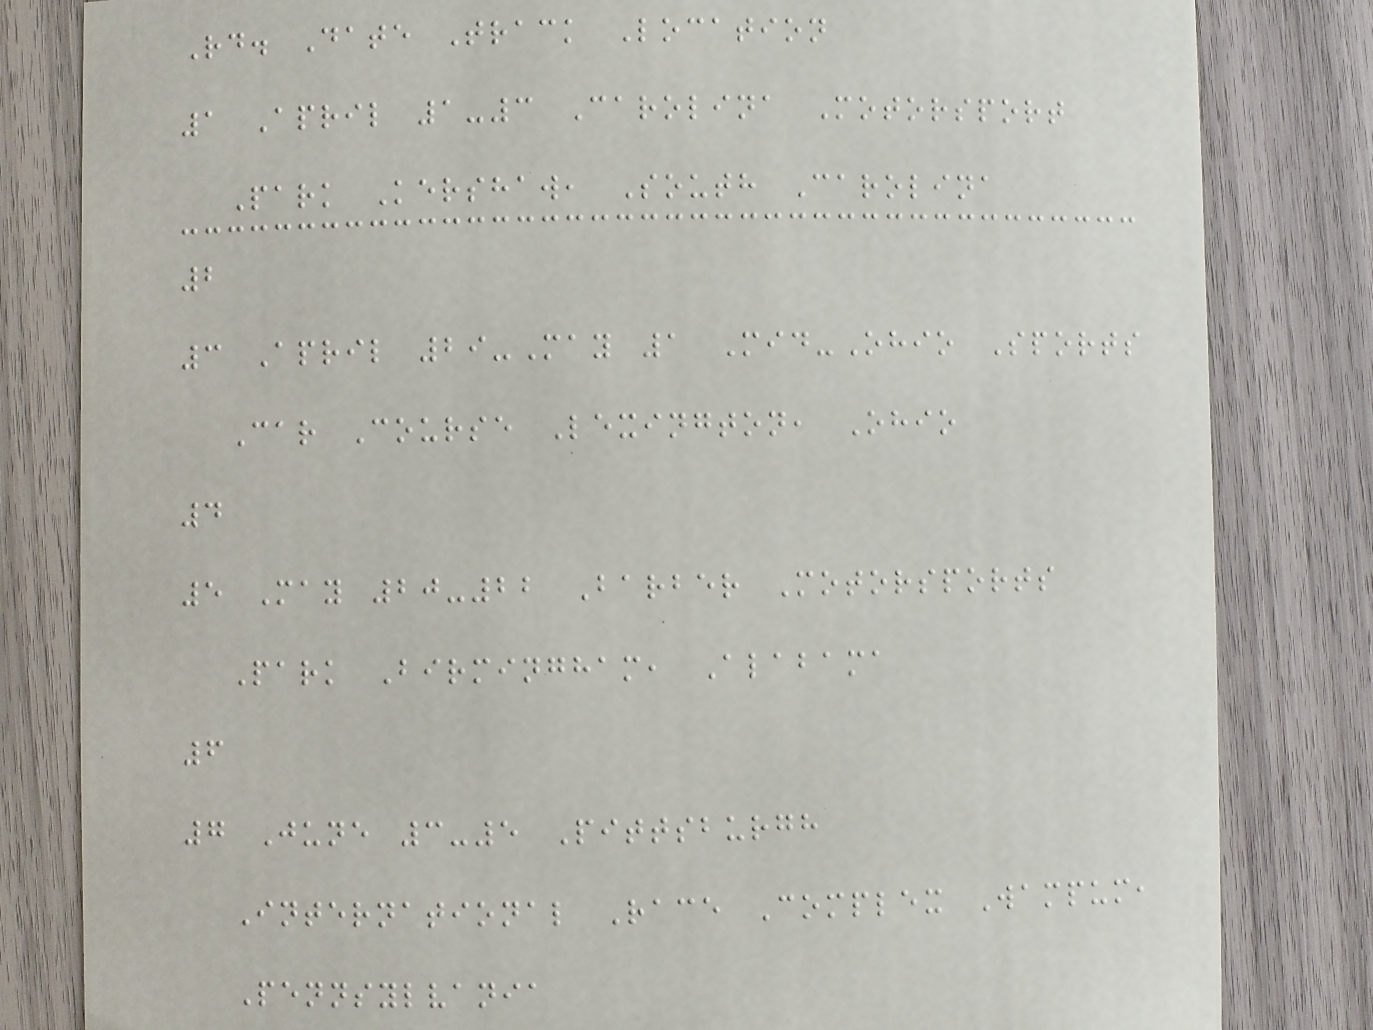Rd. Date Track Location
1 April 1-3 Carolina Motorsport
Park Kershaw, South Carolina
2
3 April 29-May 1 Mid-Ohio Sports
Car Course Lexington, Ohio
4
5 May 20-22 Barber Motorsports
Park Birmingham, Alabama
6
7 June 3-5 Pittsburgh
International Race Complex Wampum,
Pennsylvania
